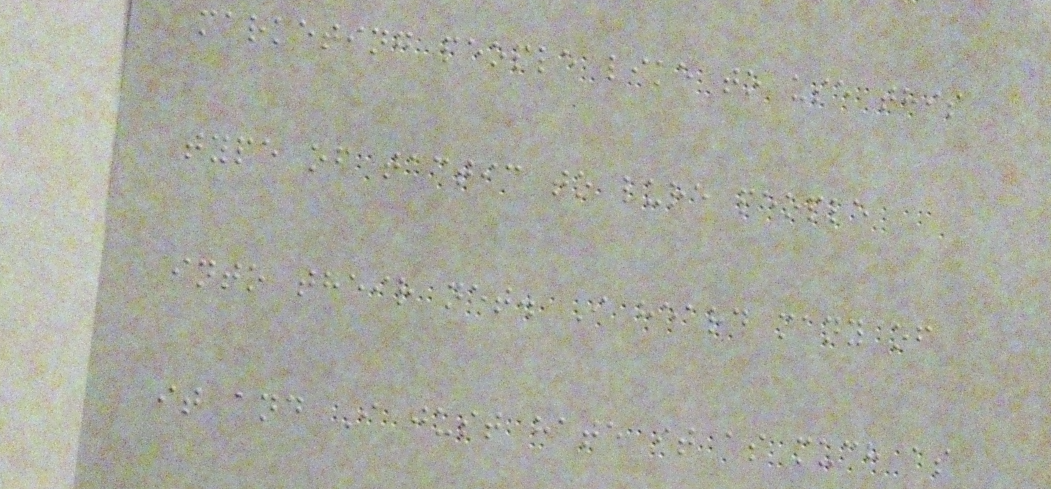marketing people like to use this
type of tactic to lure people
into their net. I heard many of
it and I just hate it as much as
